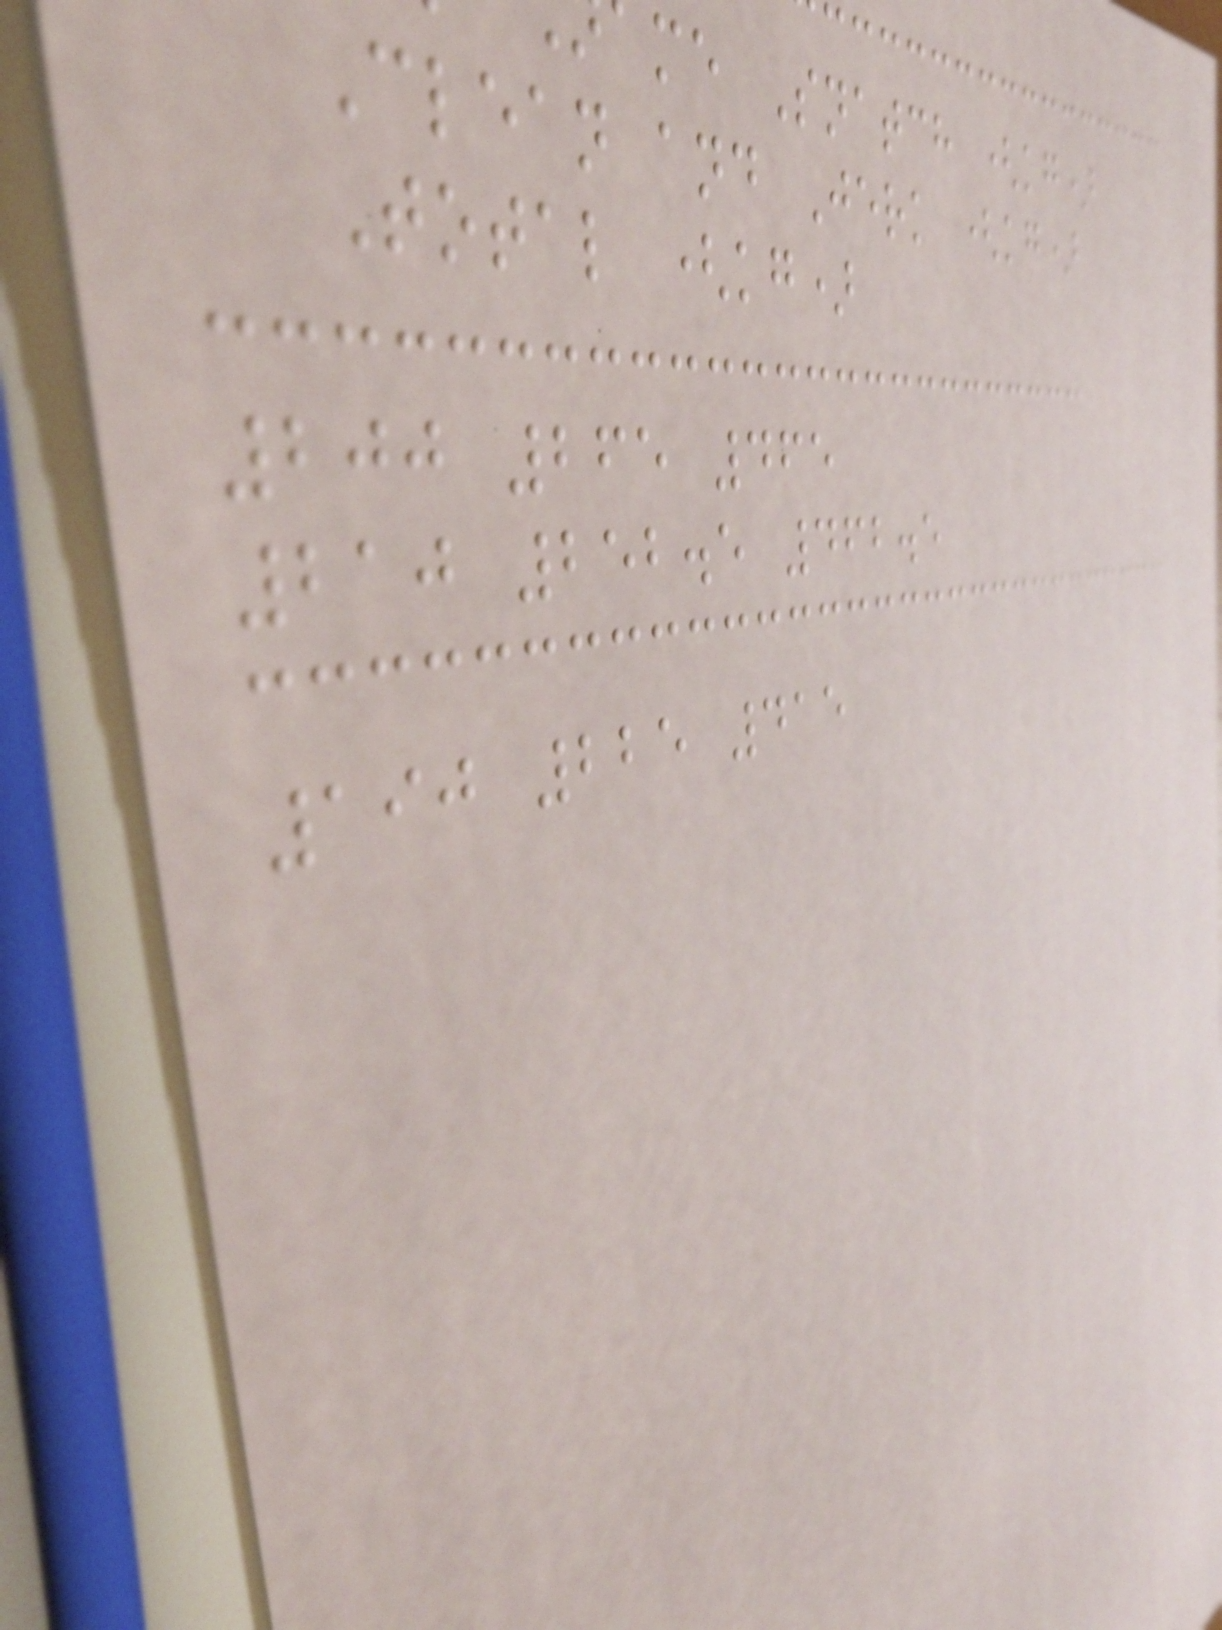me Snatch (kg)
Clean and Jerk (kg)
Total (kg)
200 265 465
210 252.5 462.5
190 225 415
